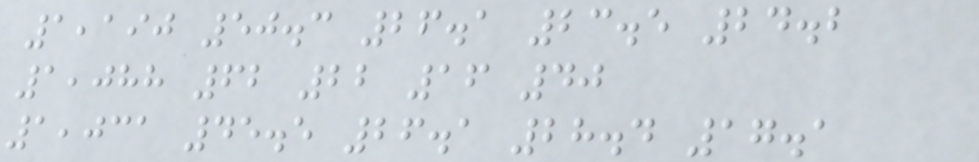1,190 50.3 26.1 23.5 24.2
1,088 62 22 16 40
1,031 45.5 26.1 28.4 17.1
